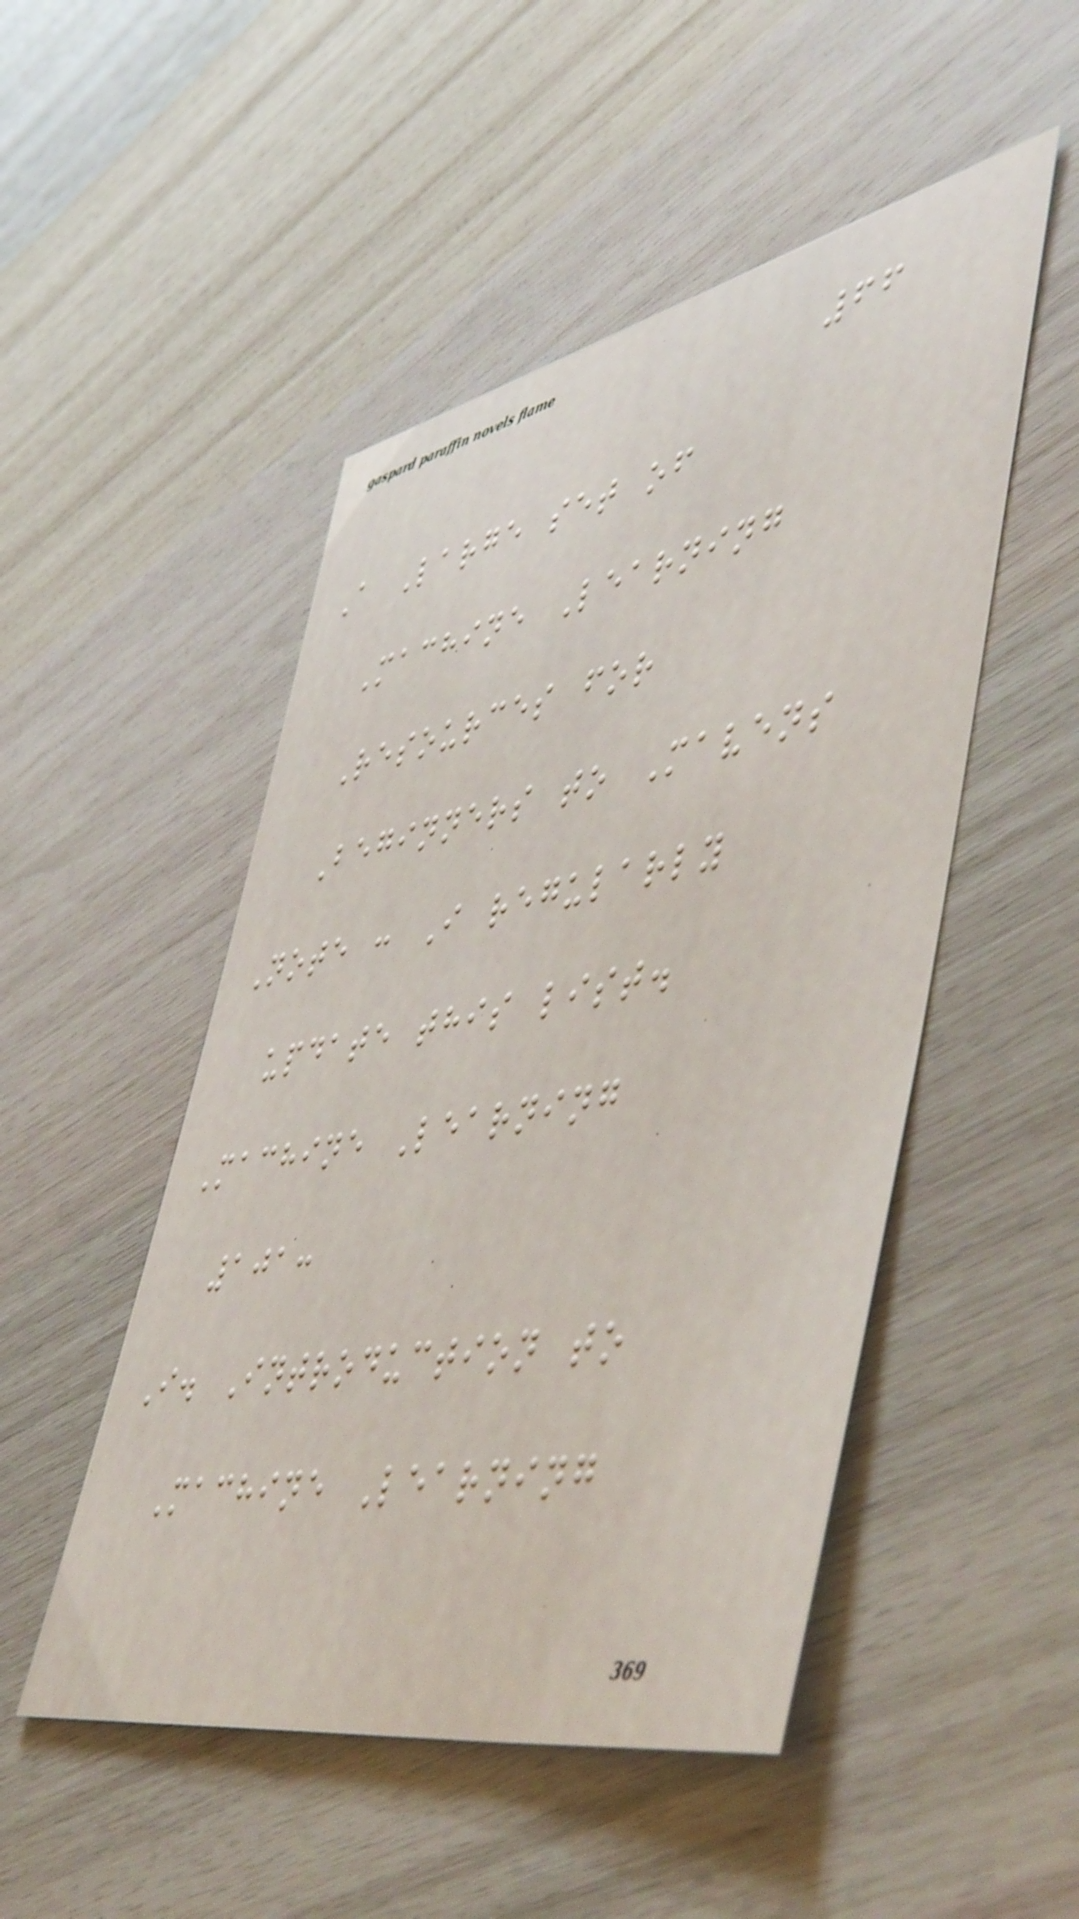66
A Large set of
Machine Learning
Resources for
Beginners to Mavens
Note : I regularly
update this list.
Machine Learning
101:
I. Introduction to
Machine Learning
